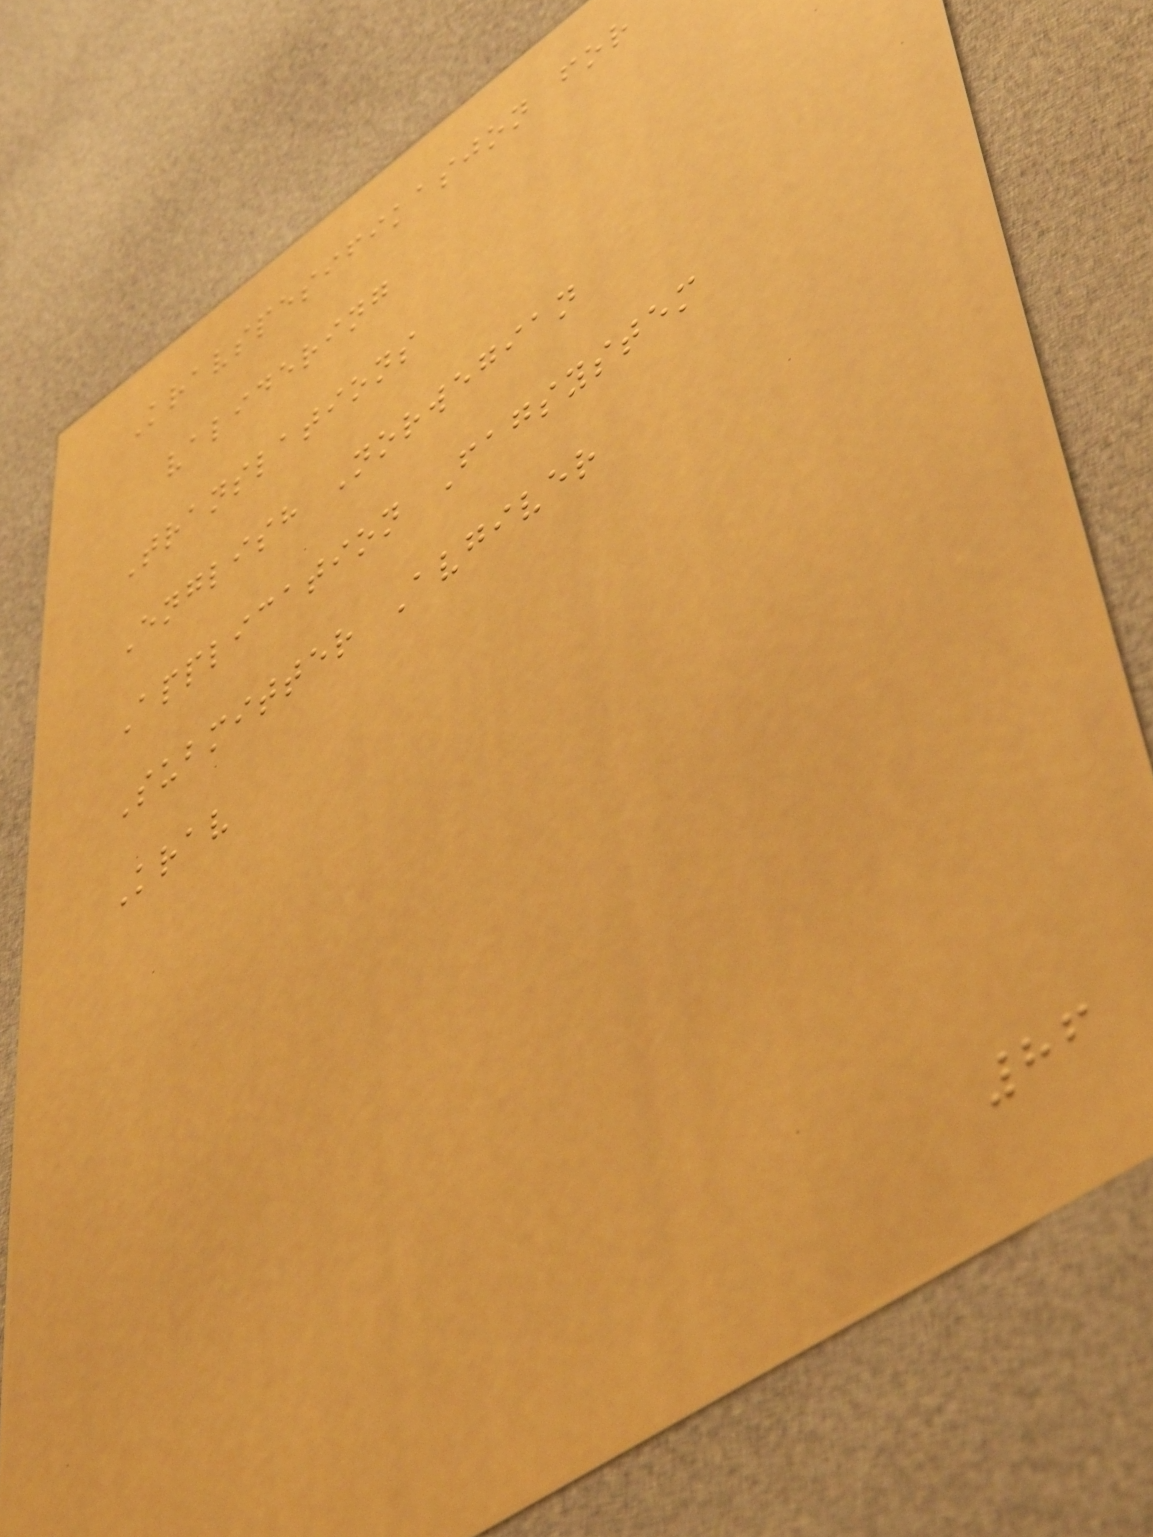Kravspesifikasjon for
validering
Translations
English Norwegian
Application Fagsystem
Submitter Avgiver
Krav
86
